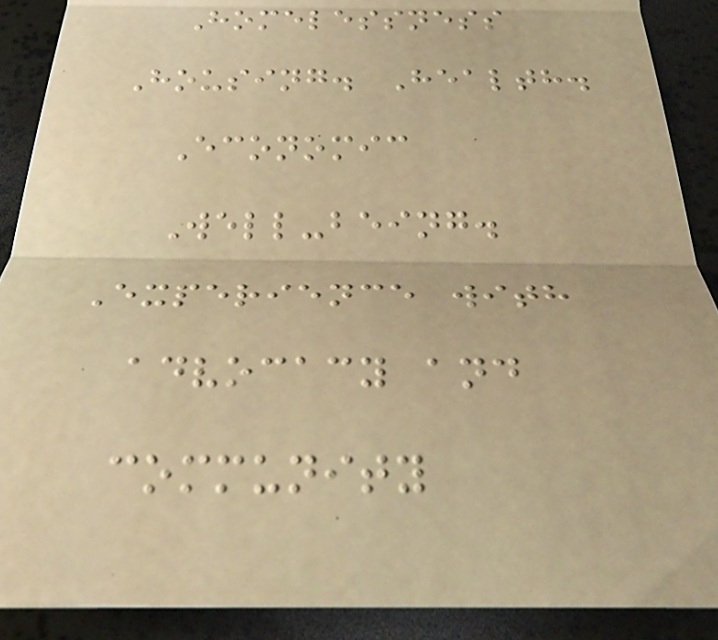Homelessness
Housing. Health.
Economic
Well-being.
Experience with
advocacy and
community
